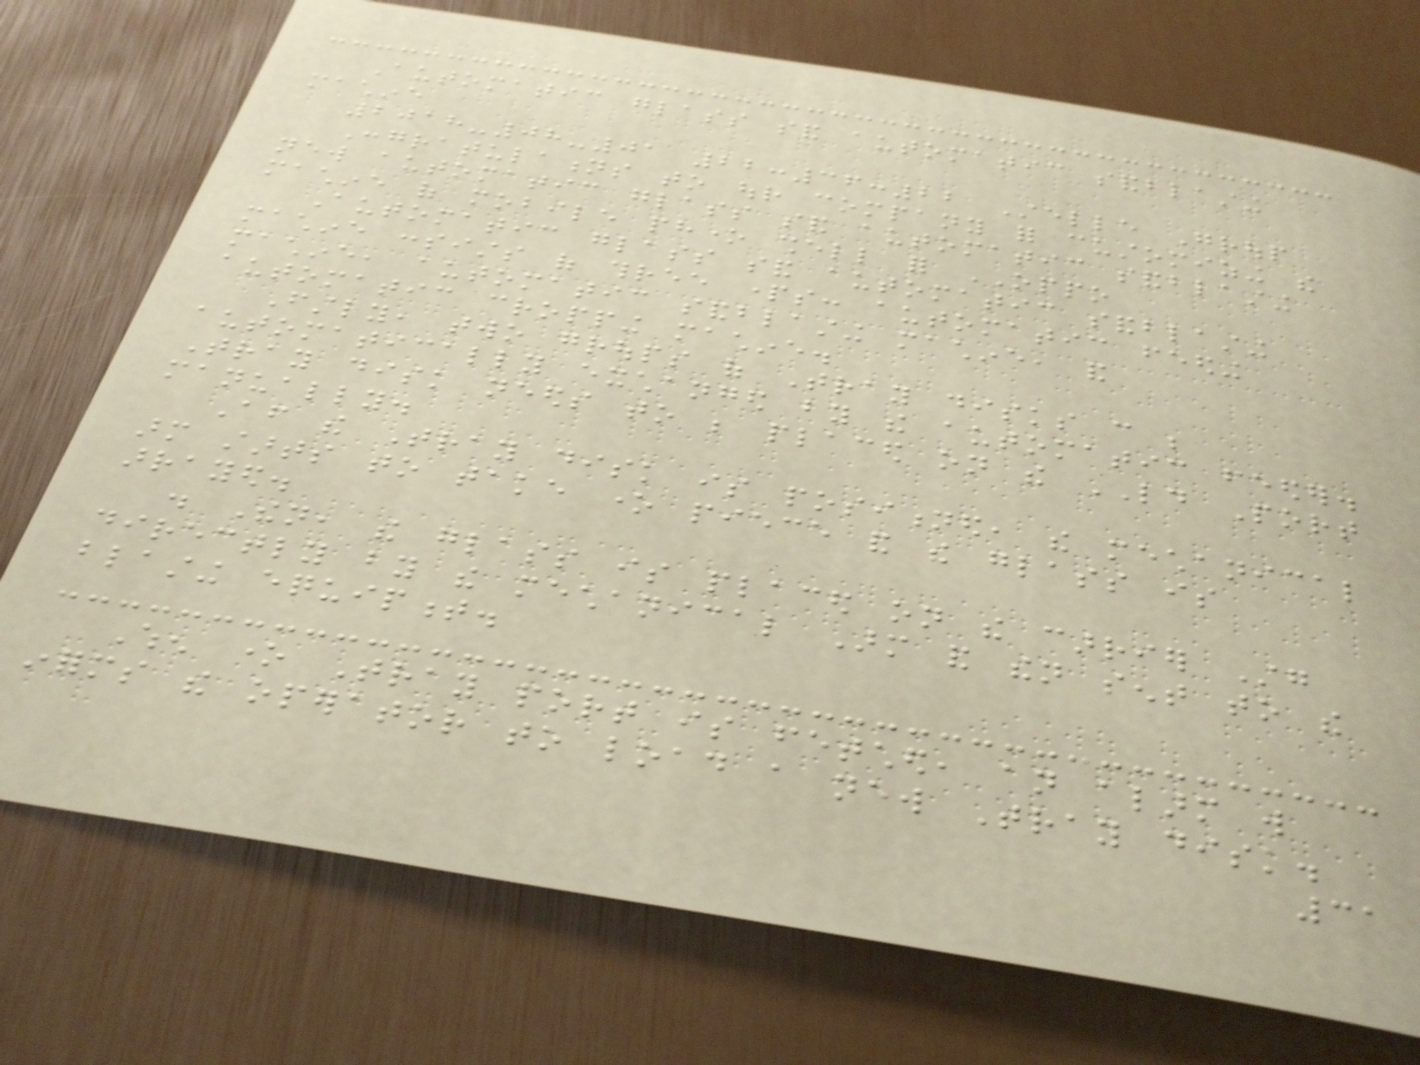Automatic glass sand automatic sandblasting
machine
2018-08-01 22:36:22 Stelle Group
Congratulations to our company for customizing the
new automatic glass sand automatic sandblasting
machine of mobile phone shell for OPPO
Automatic glass sand automatic sandblasting
machine consists of three parts: automatic feeding
machine, automatic sandblasting machine, and
automatic cropping machine.
Firstly, two groups of Tray disks can be
automatically exchanged by the automatic feeder.
Tray disk needs to be placed on the LD Port
manually.
After the Tray disk is positioned, the mechanical
arm starts to take one piece and the glass is
arrayed.
. Then, the glass is placed on the carrier Stg
directly by the mechanical Arm and then sent to the
blasting equipment.
When one Tray port is fetched, an alarm will
informs the operator to load a new Tray disk.
31
